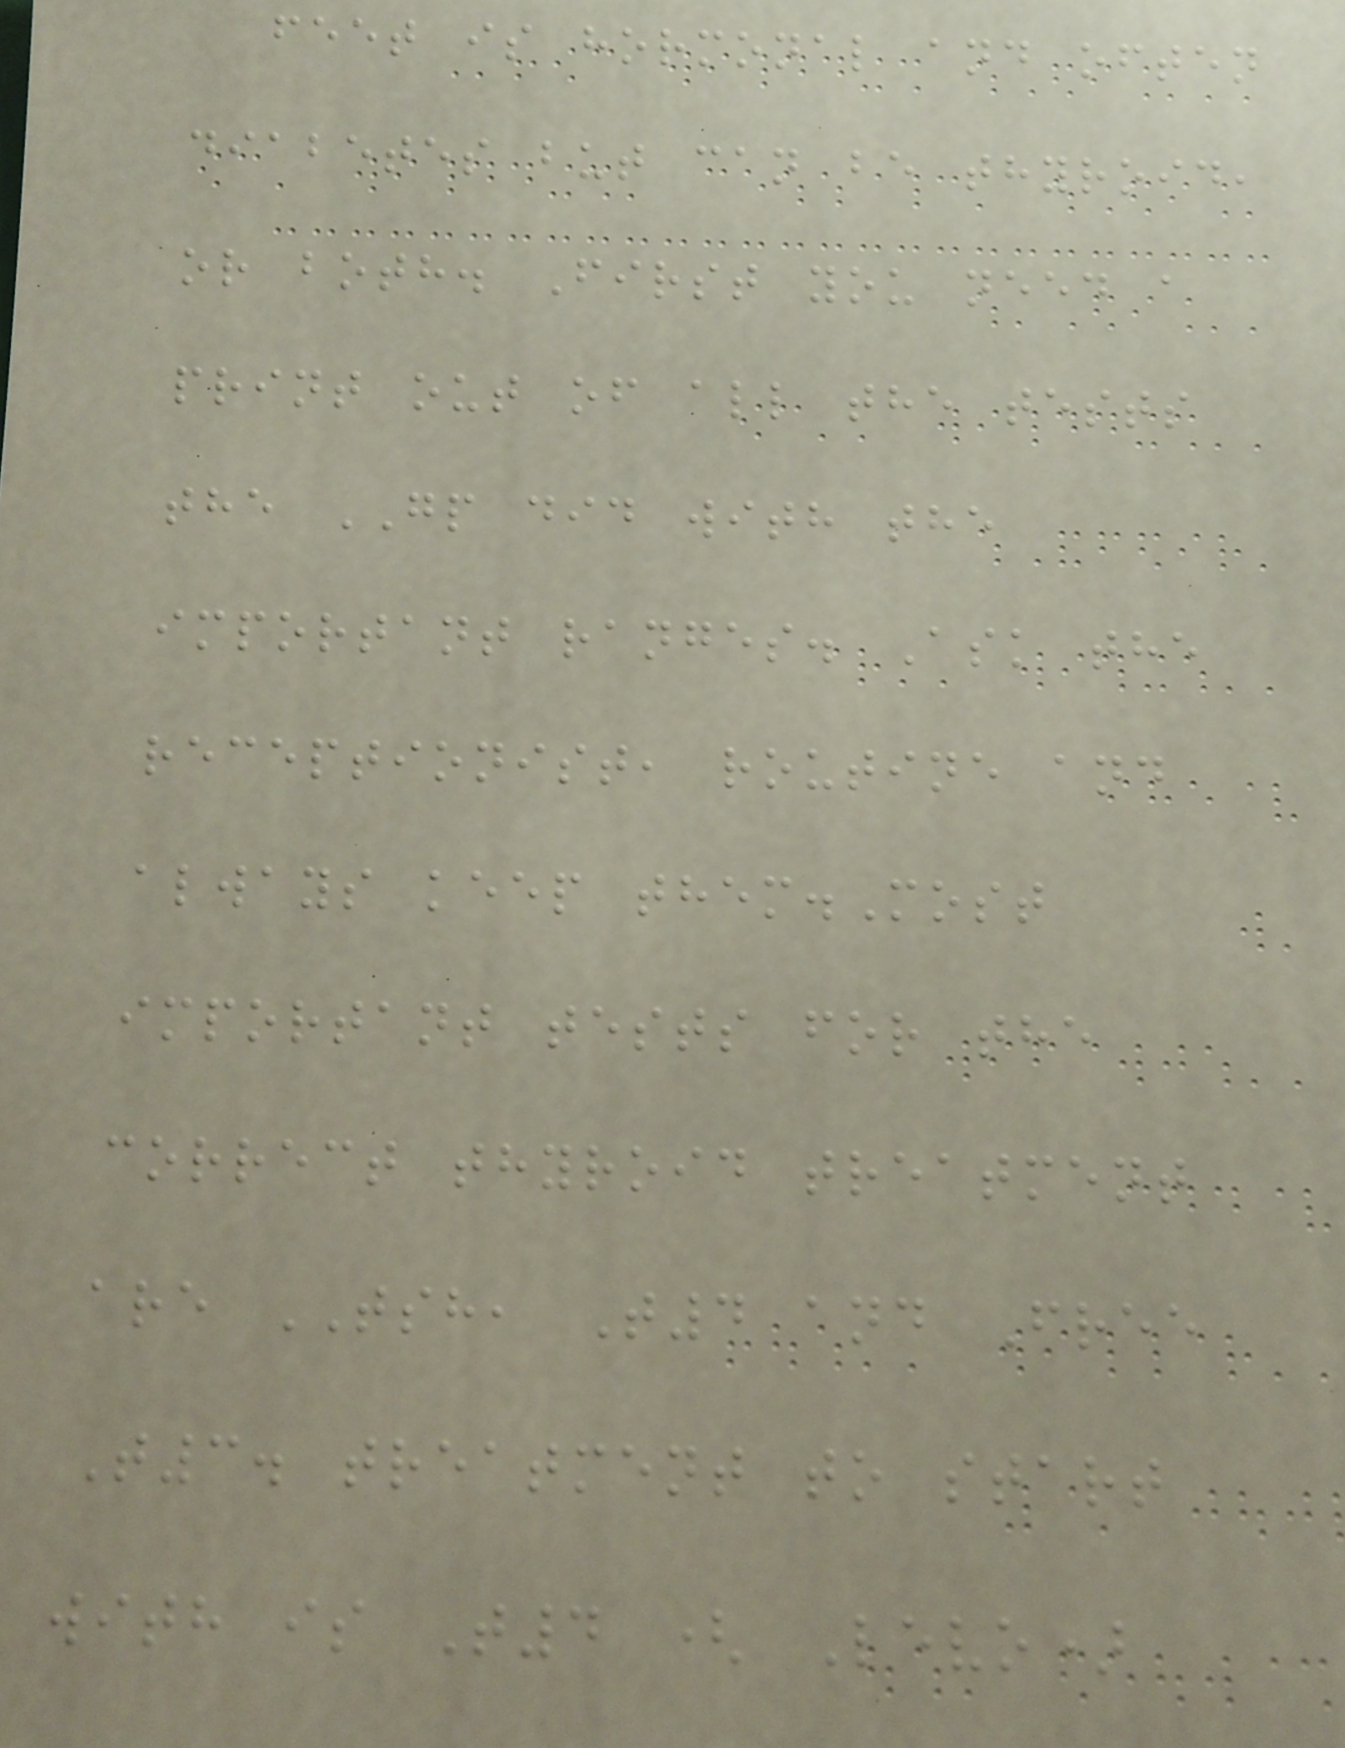feet is hormonal and often
diabetes but can be thyroid,
or both. First you need a
print out of all the tests
the GP did with the
important ranges. Ask the
receptionist, routine and
always keep them.Most
important tests for the
correct thyroid treatment
are TSH, T4 and Free
T3. treatment to start
with is T4 ( Levo)
